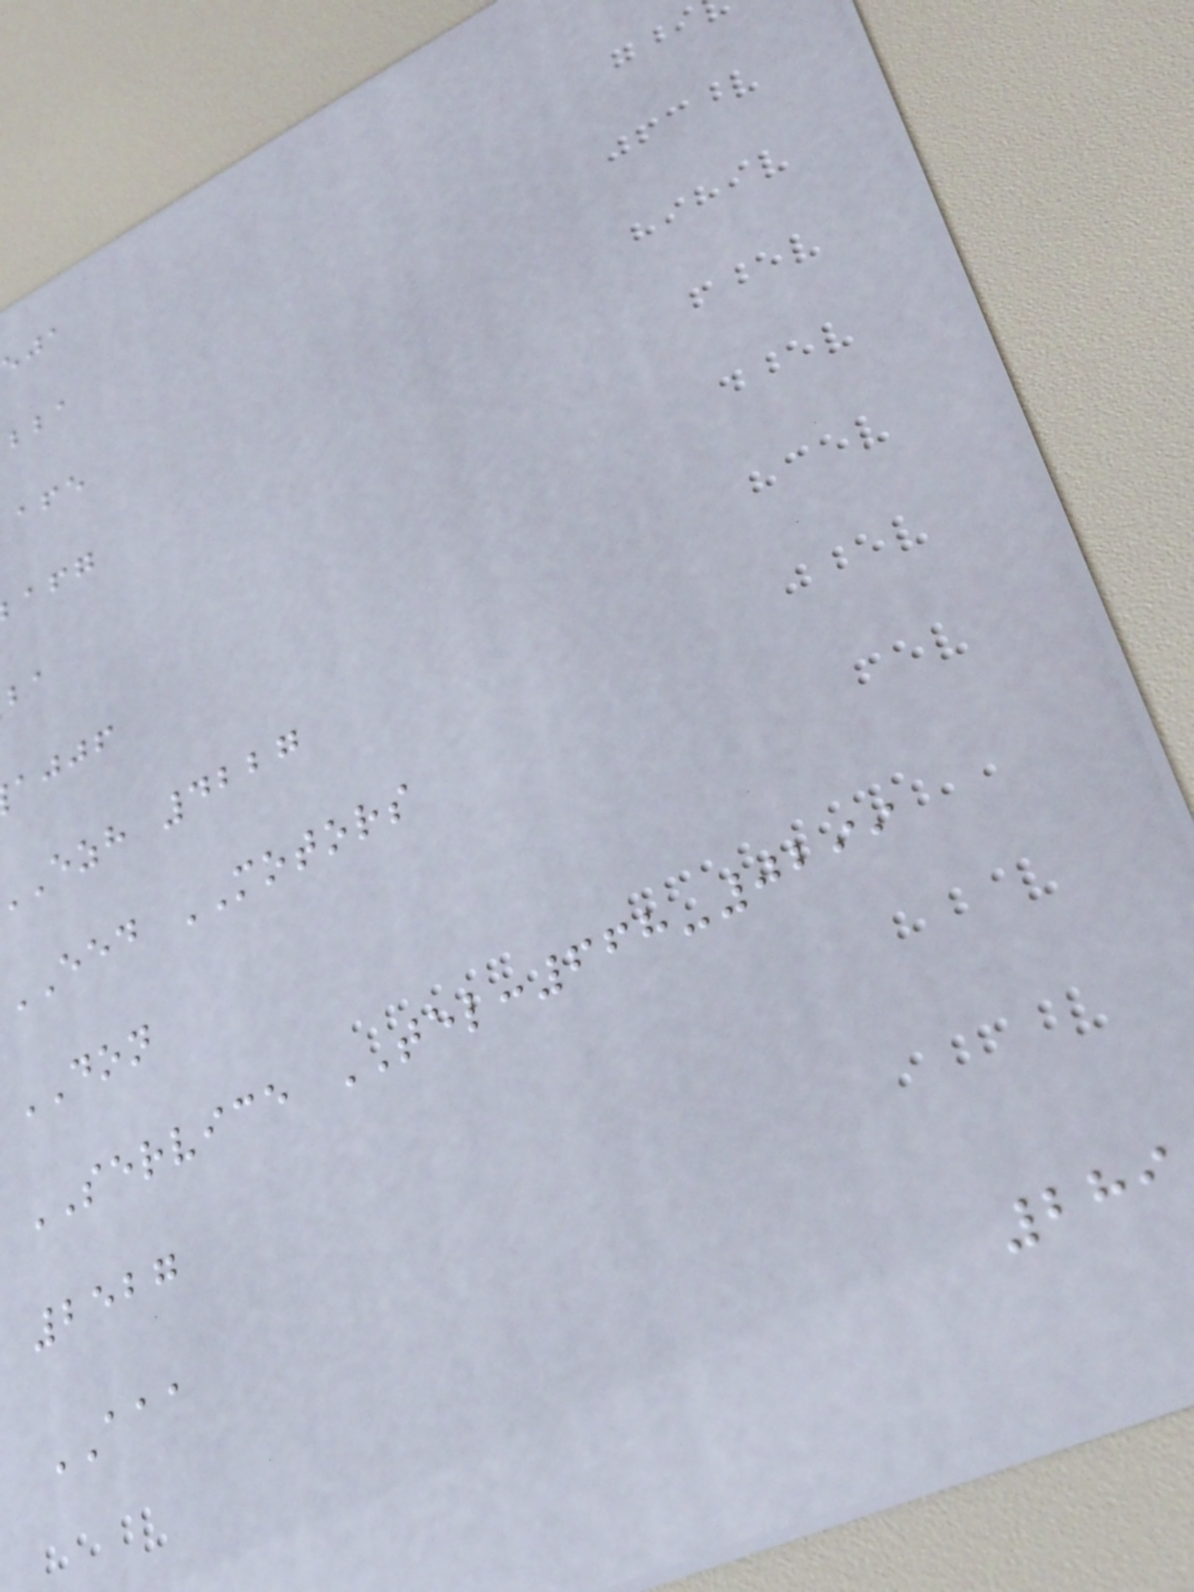ajjf
ezh 4227
EED MOTORS
DON
SERVICE TEL:668-0299
2527
AAA
289
